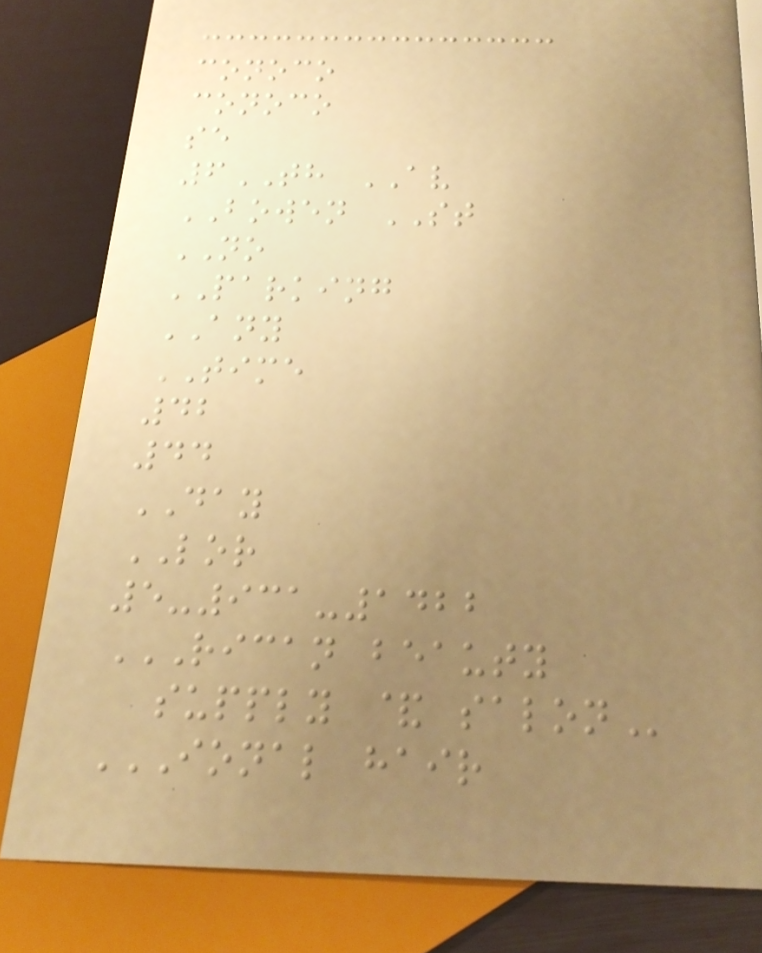conoco
conoco
se
6TH AV
BOWEN ST
NO
PARKING
ANY
TIME
42
44
DAY
LOR
5-931-1422
RICAN BEAUTY
SUPPLY & SALON
IONAL HAIR
